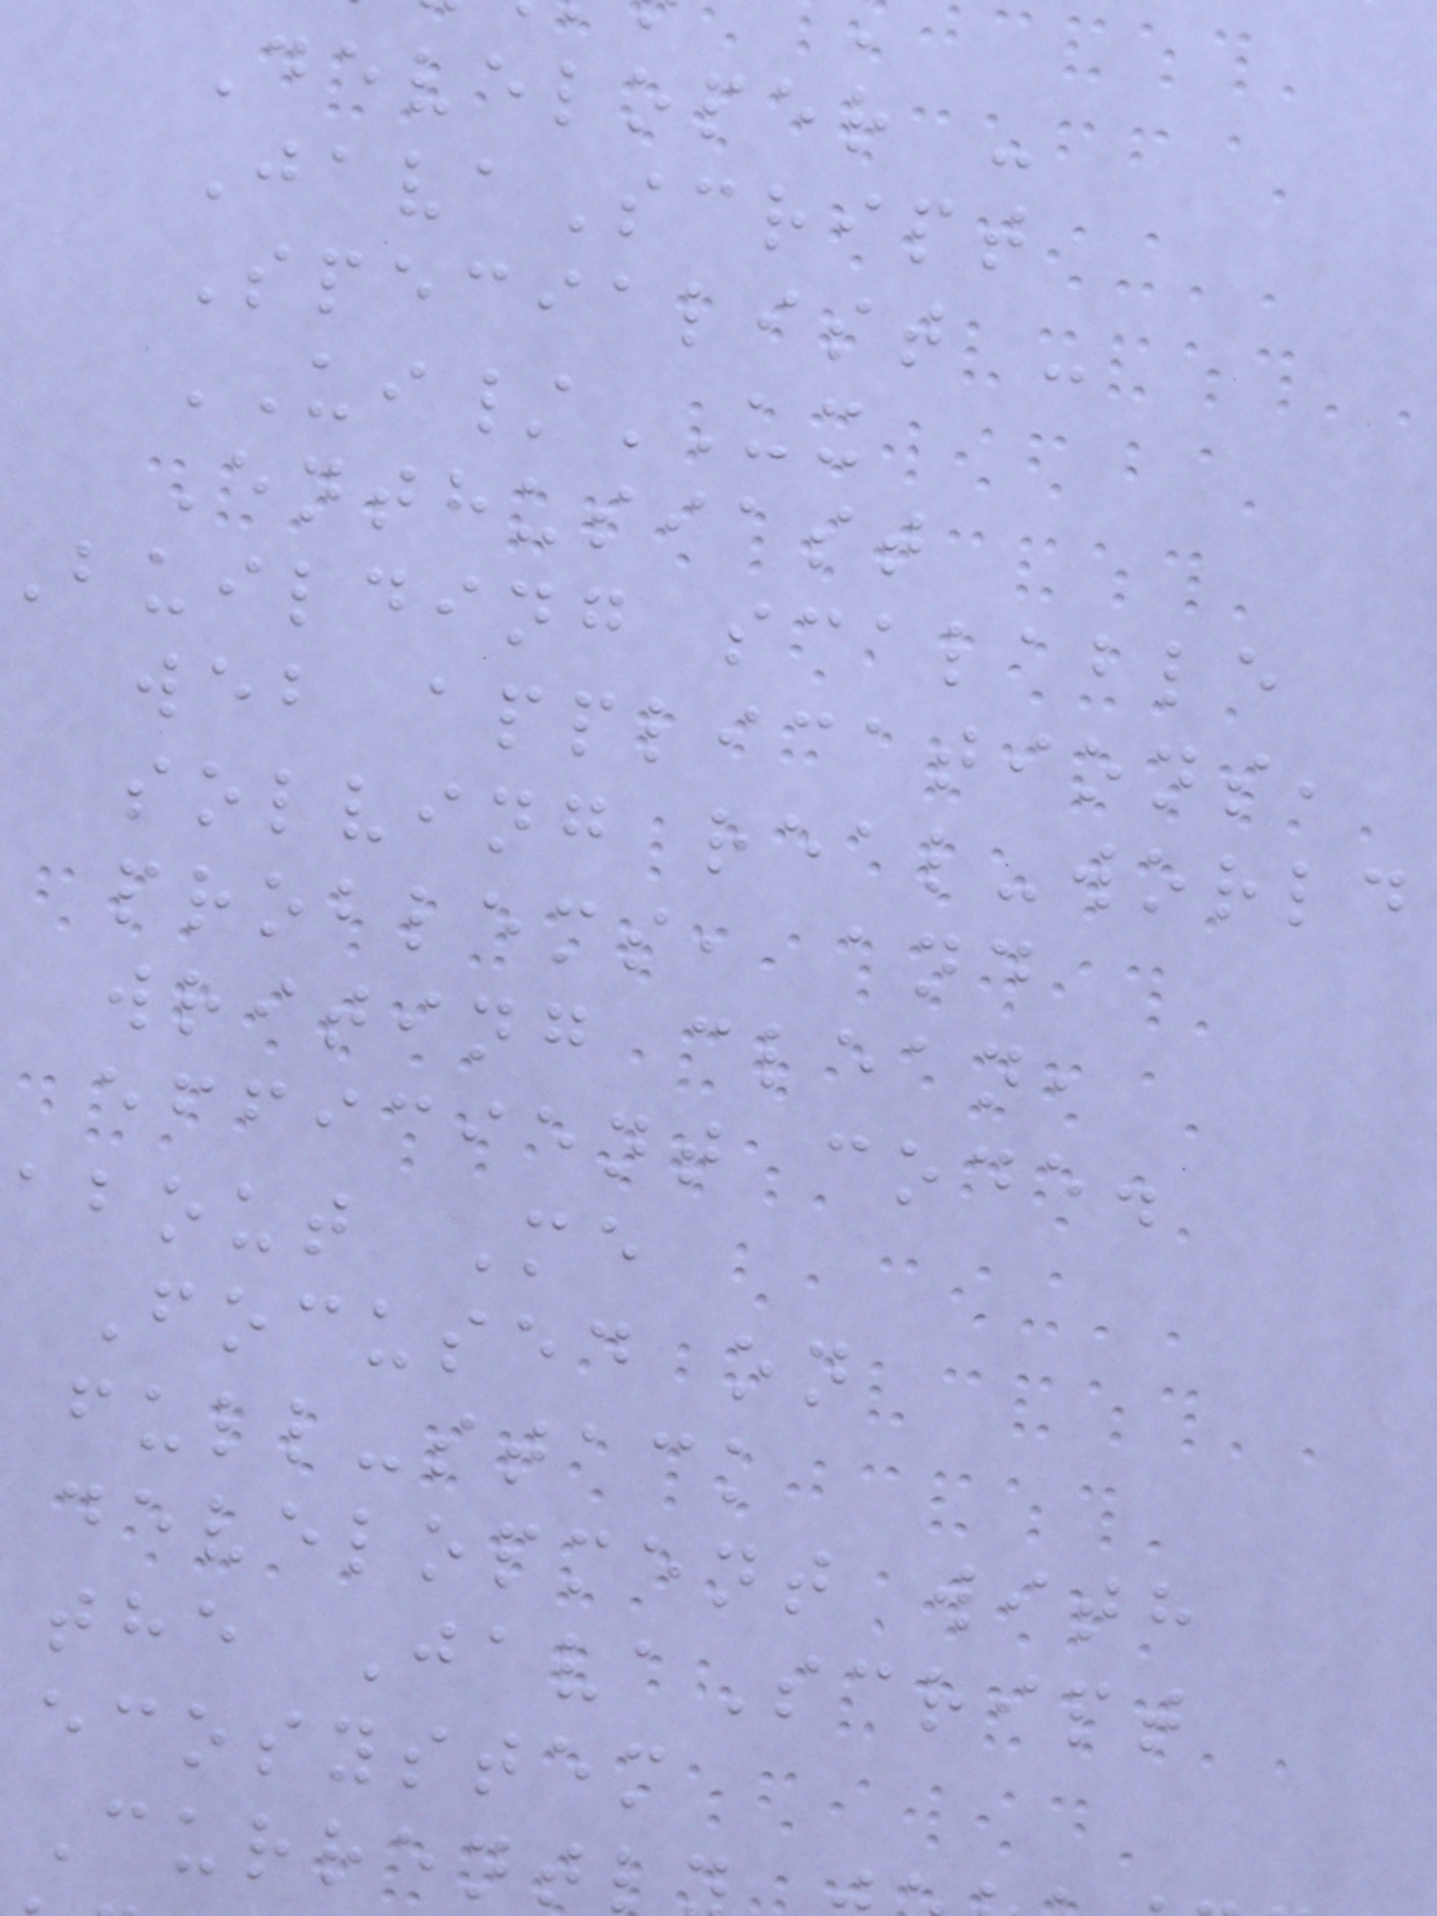Developer -
JavaScript
Specialist -
UI/UX
Enthusiast
building scalable
web applications,
solving real-world
problems, and
writing clean,
efficient code.
about Me
Focused on
full-stack
development with
the JavaScript
ecosystem
Current
